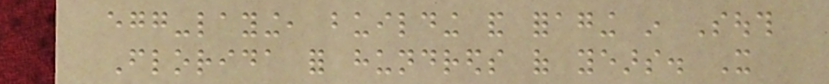egg-laying, building and foraging in South
Florida for hundreds of years. It
